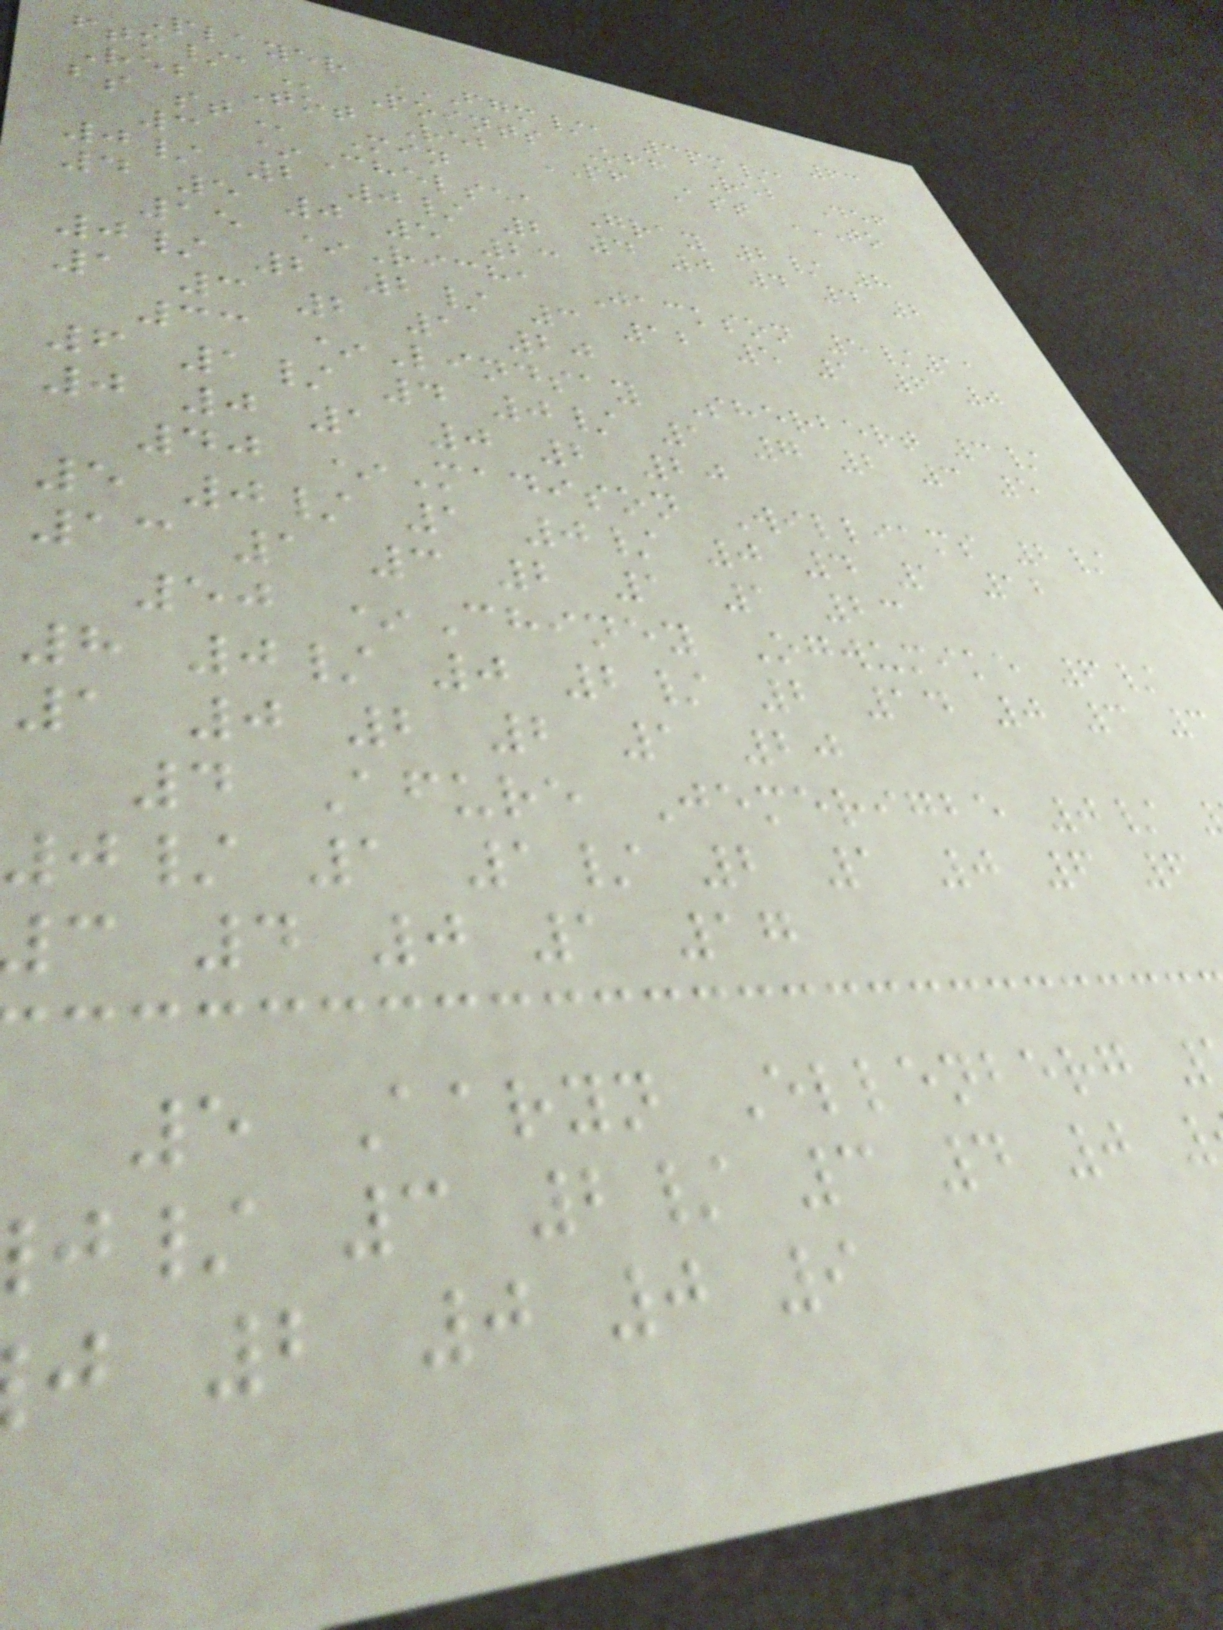63
Player FGM/A 3PM/A
Points Off Reb Def
Reb Tot Reb PF Ast TO
3 *Chelsea Gray 2/ 8
0/ 2 0/ 2 4 0 4 4 2
4 5 0 5 23
15 *Richa Jackson 5/11
0/ 2 2/ 3 12 5 1 6 0
1 3 2 1 20
33 *Lindsay Sherbert 3/
6 1/ 4 0/ 1 7 2 3 5
0 0 1 0 2 20
40 *Madison Williams 2/
5 0/ 1 0/ 0 4 1 12
13 1 3 2 1 1 23
50 *Chiney Ogwumike 6/
8 0/ 0 2/ 2 14 0 3 3
1 0 2 2 1 20
4 Afure Jemerigbe 0/
0/ 1 1/ 2 1 0 6 6
c 4 0 1 17
5 Aaryn Ellenberg
j/ 3 2/ 3 4 0
j 2 0 0 9
